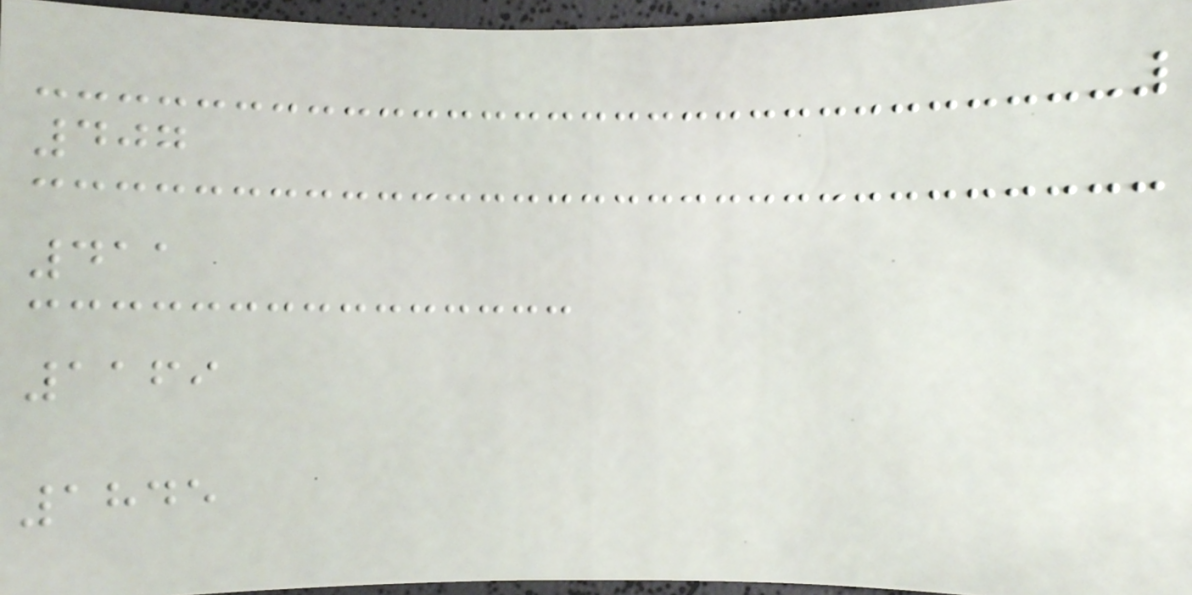407
411
1169
1845
